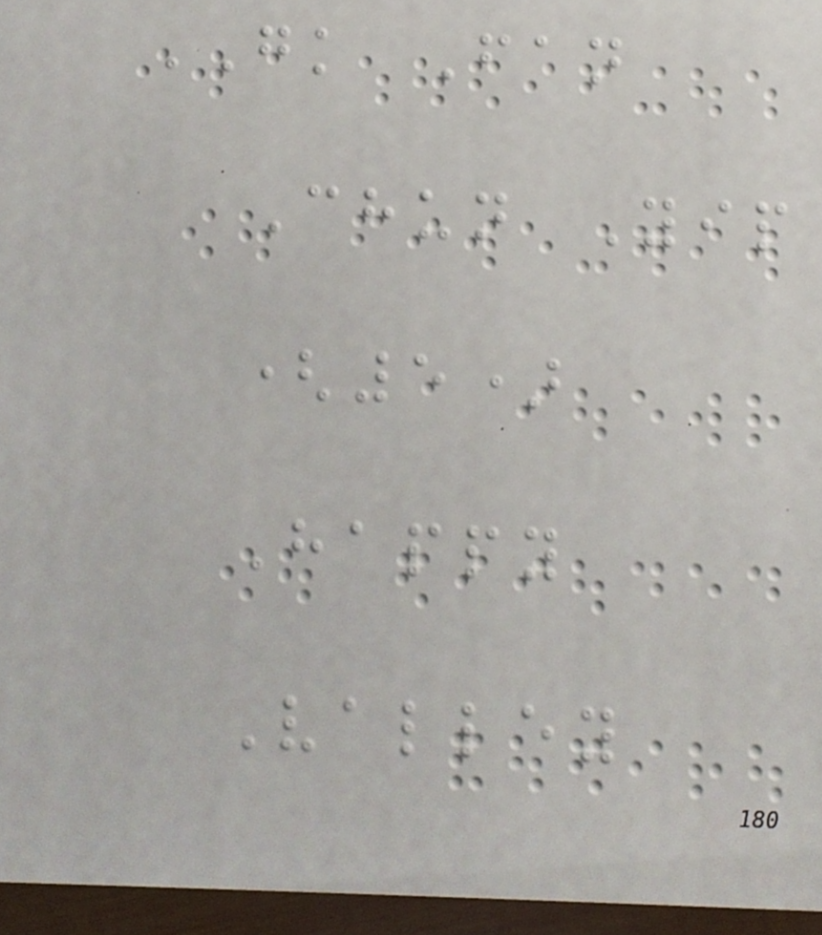GK Fan
Chun Yip
(5)
Happy
Valley
